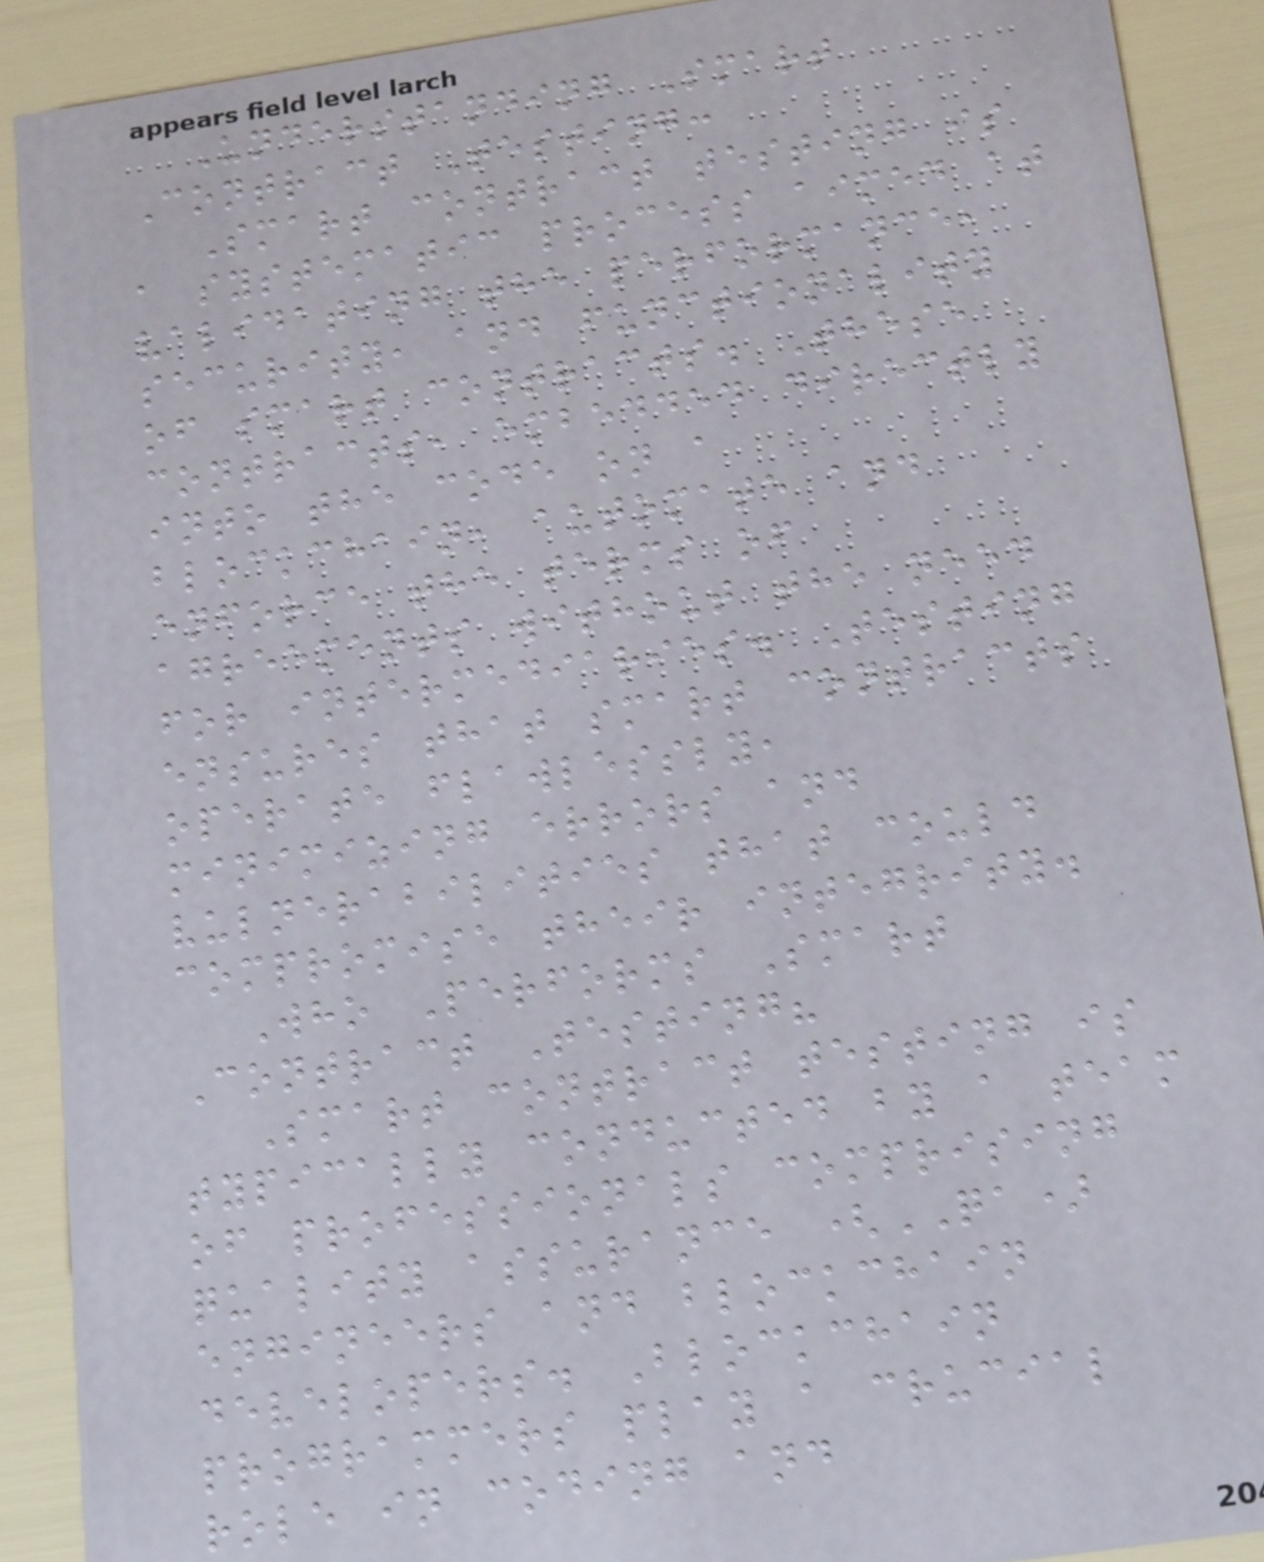Understanding Smart
Contract Testing:
Smart contract testing is
a systematic process aimed at
validating the performance,
security, and functionality
of smart contracts. These
contracts, embedded directly
into the code on a
blockchain, automate and
enforce the terms of
agreements without the need
for intermediaries. Testing
ensures that smart contracts
operate flawlessly,
minimizing errors and
vulnerabilities that could
compromise their integrity.
Who Performs Smart
Contract Testing?
Smart contract testing is
typically conducted by a team
of professionals comprising
quality assurance (QA)
engineers and blockchain
developers. Blockchain
programmers play a crucial
role in coding and
